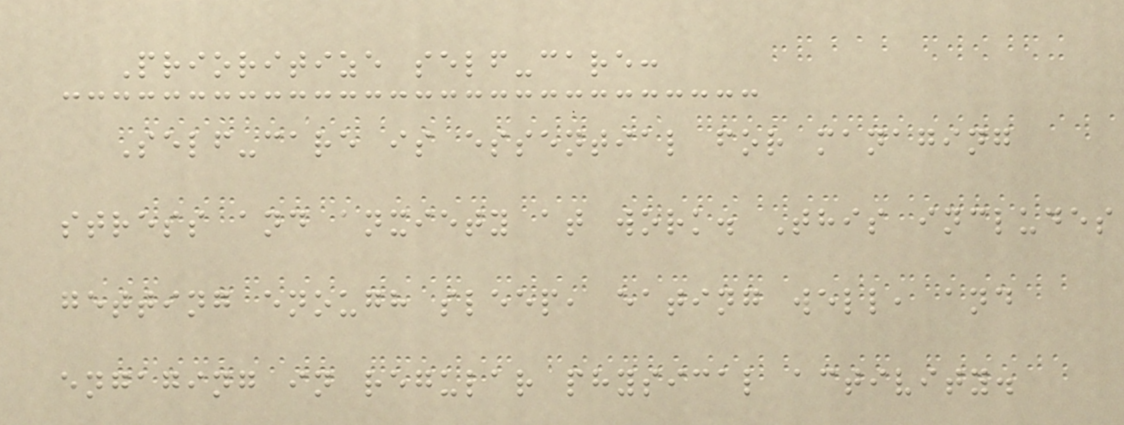Prioritize self-care:
Self-care is essential for managing
stress and anxiety at work. This includes
getting enough sleep, eating well, and
engaging in regular physical activity.
